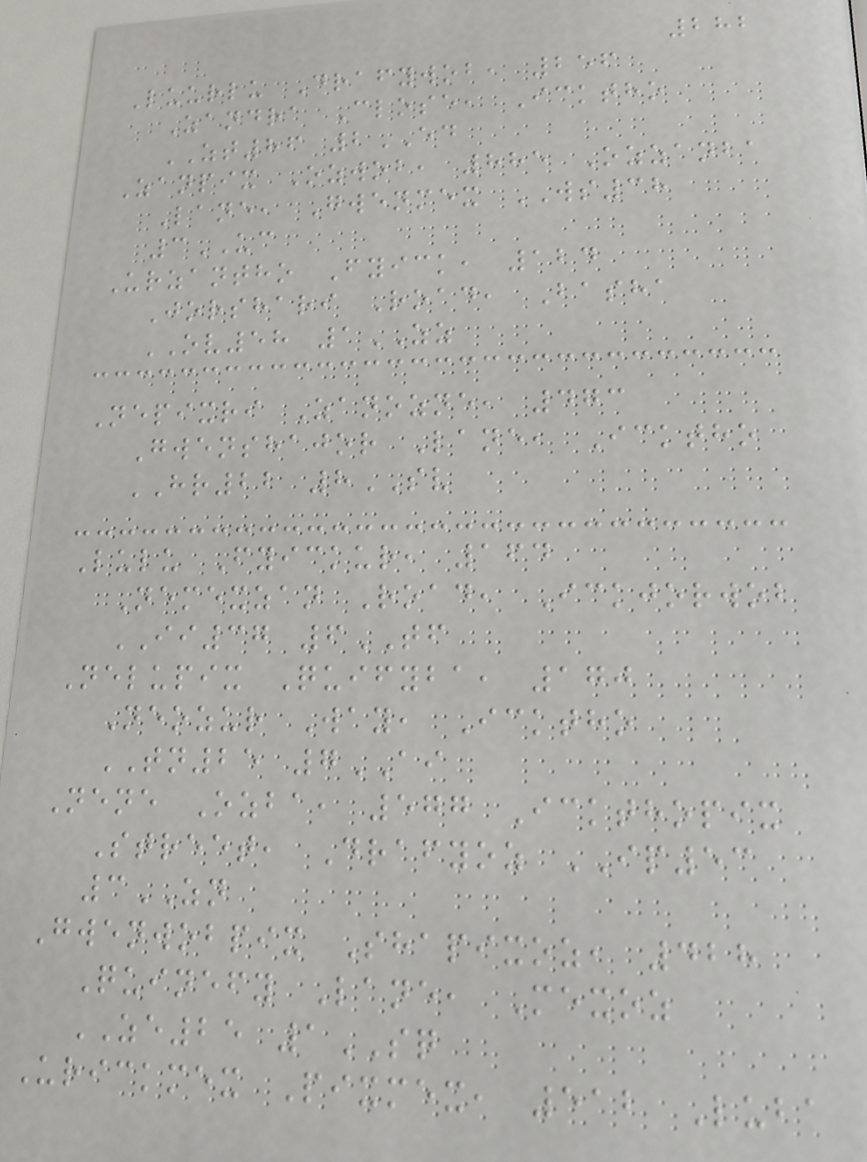282
Luurlu Drafywob, 256
Zandra Close, Icktho
ZT86 2ED
Zanpix Ozwob, 885 Ozzanba
Lane, Gwenmex WS38
3UC
Urzantho Fyick, 124
Jorshari Road, Basha
OV58 1ZZ
Nepixri Zanozne, 473
Gwenshajor Lane, Icktho
HR22 8SV
Lulu Fyickur, 164
Nemexzan Road, Ickjorwob
II37 6TF
Nelupix Quifyba, 170
Neozur Way, Icktho
TN25 7AI
Nene Ozba, 577 Ickthopix
Street, Drafyoz IP53
3ZN
Gwenwobpix Shapixoz, 428
Quinefy Lane, Mexoz
ZE25 1SQ
Urickmex Pixmex, 512 Luba
